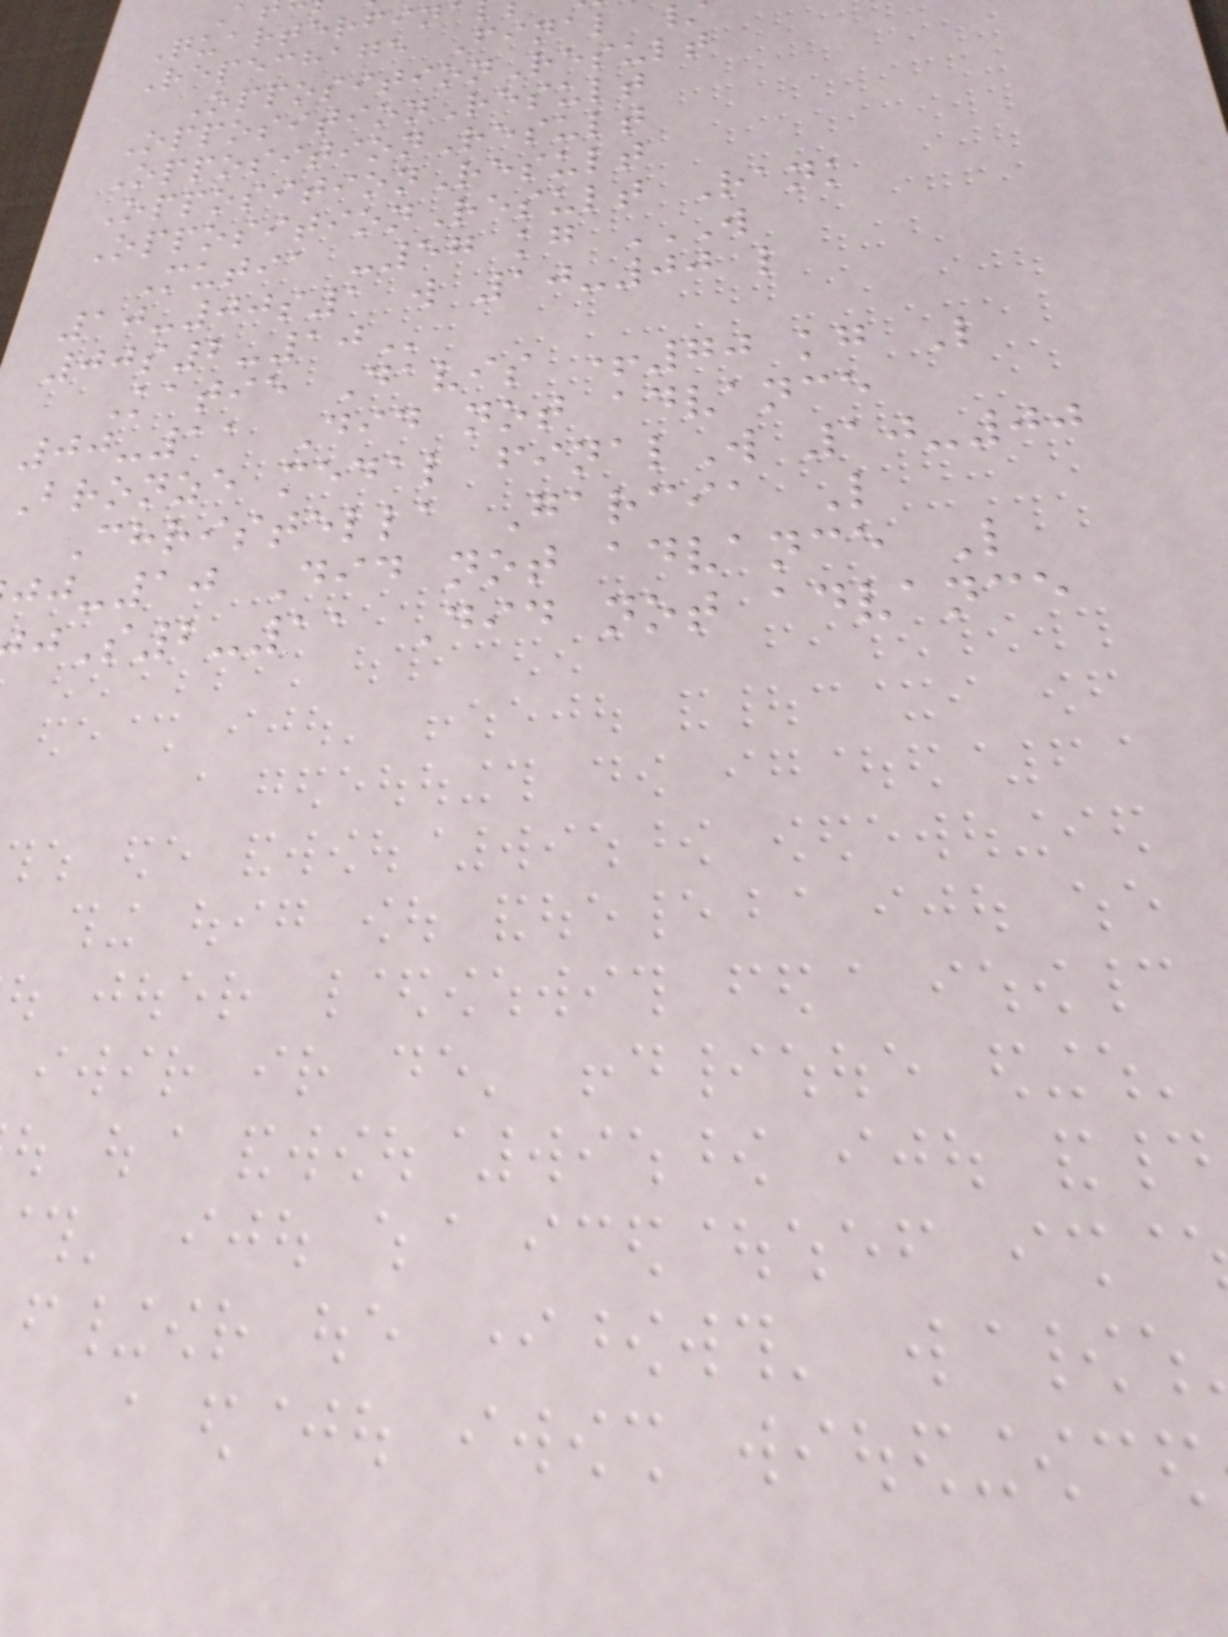Quarterfin
Repechage Final
OppositionResult
OppositionResult
OppositionResult
OppositionResult
OppositionResult Rank
Mutia -57 kg W
10-00s1 w 10-00 l
Katie Davis +70 kg L
00-11 Did not advance
Bronze medal finalW 10-00
Christella Garcia L
-10 Did not advance L
S2-11 Did not advance
